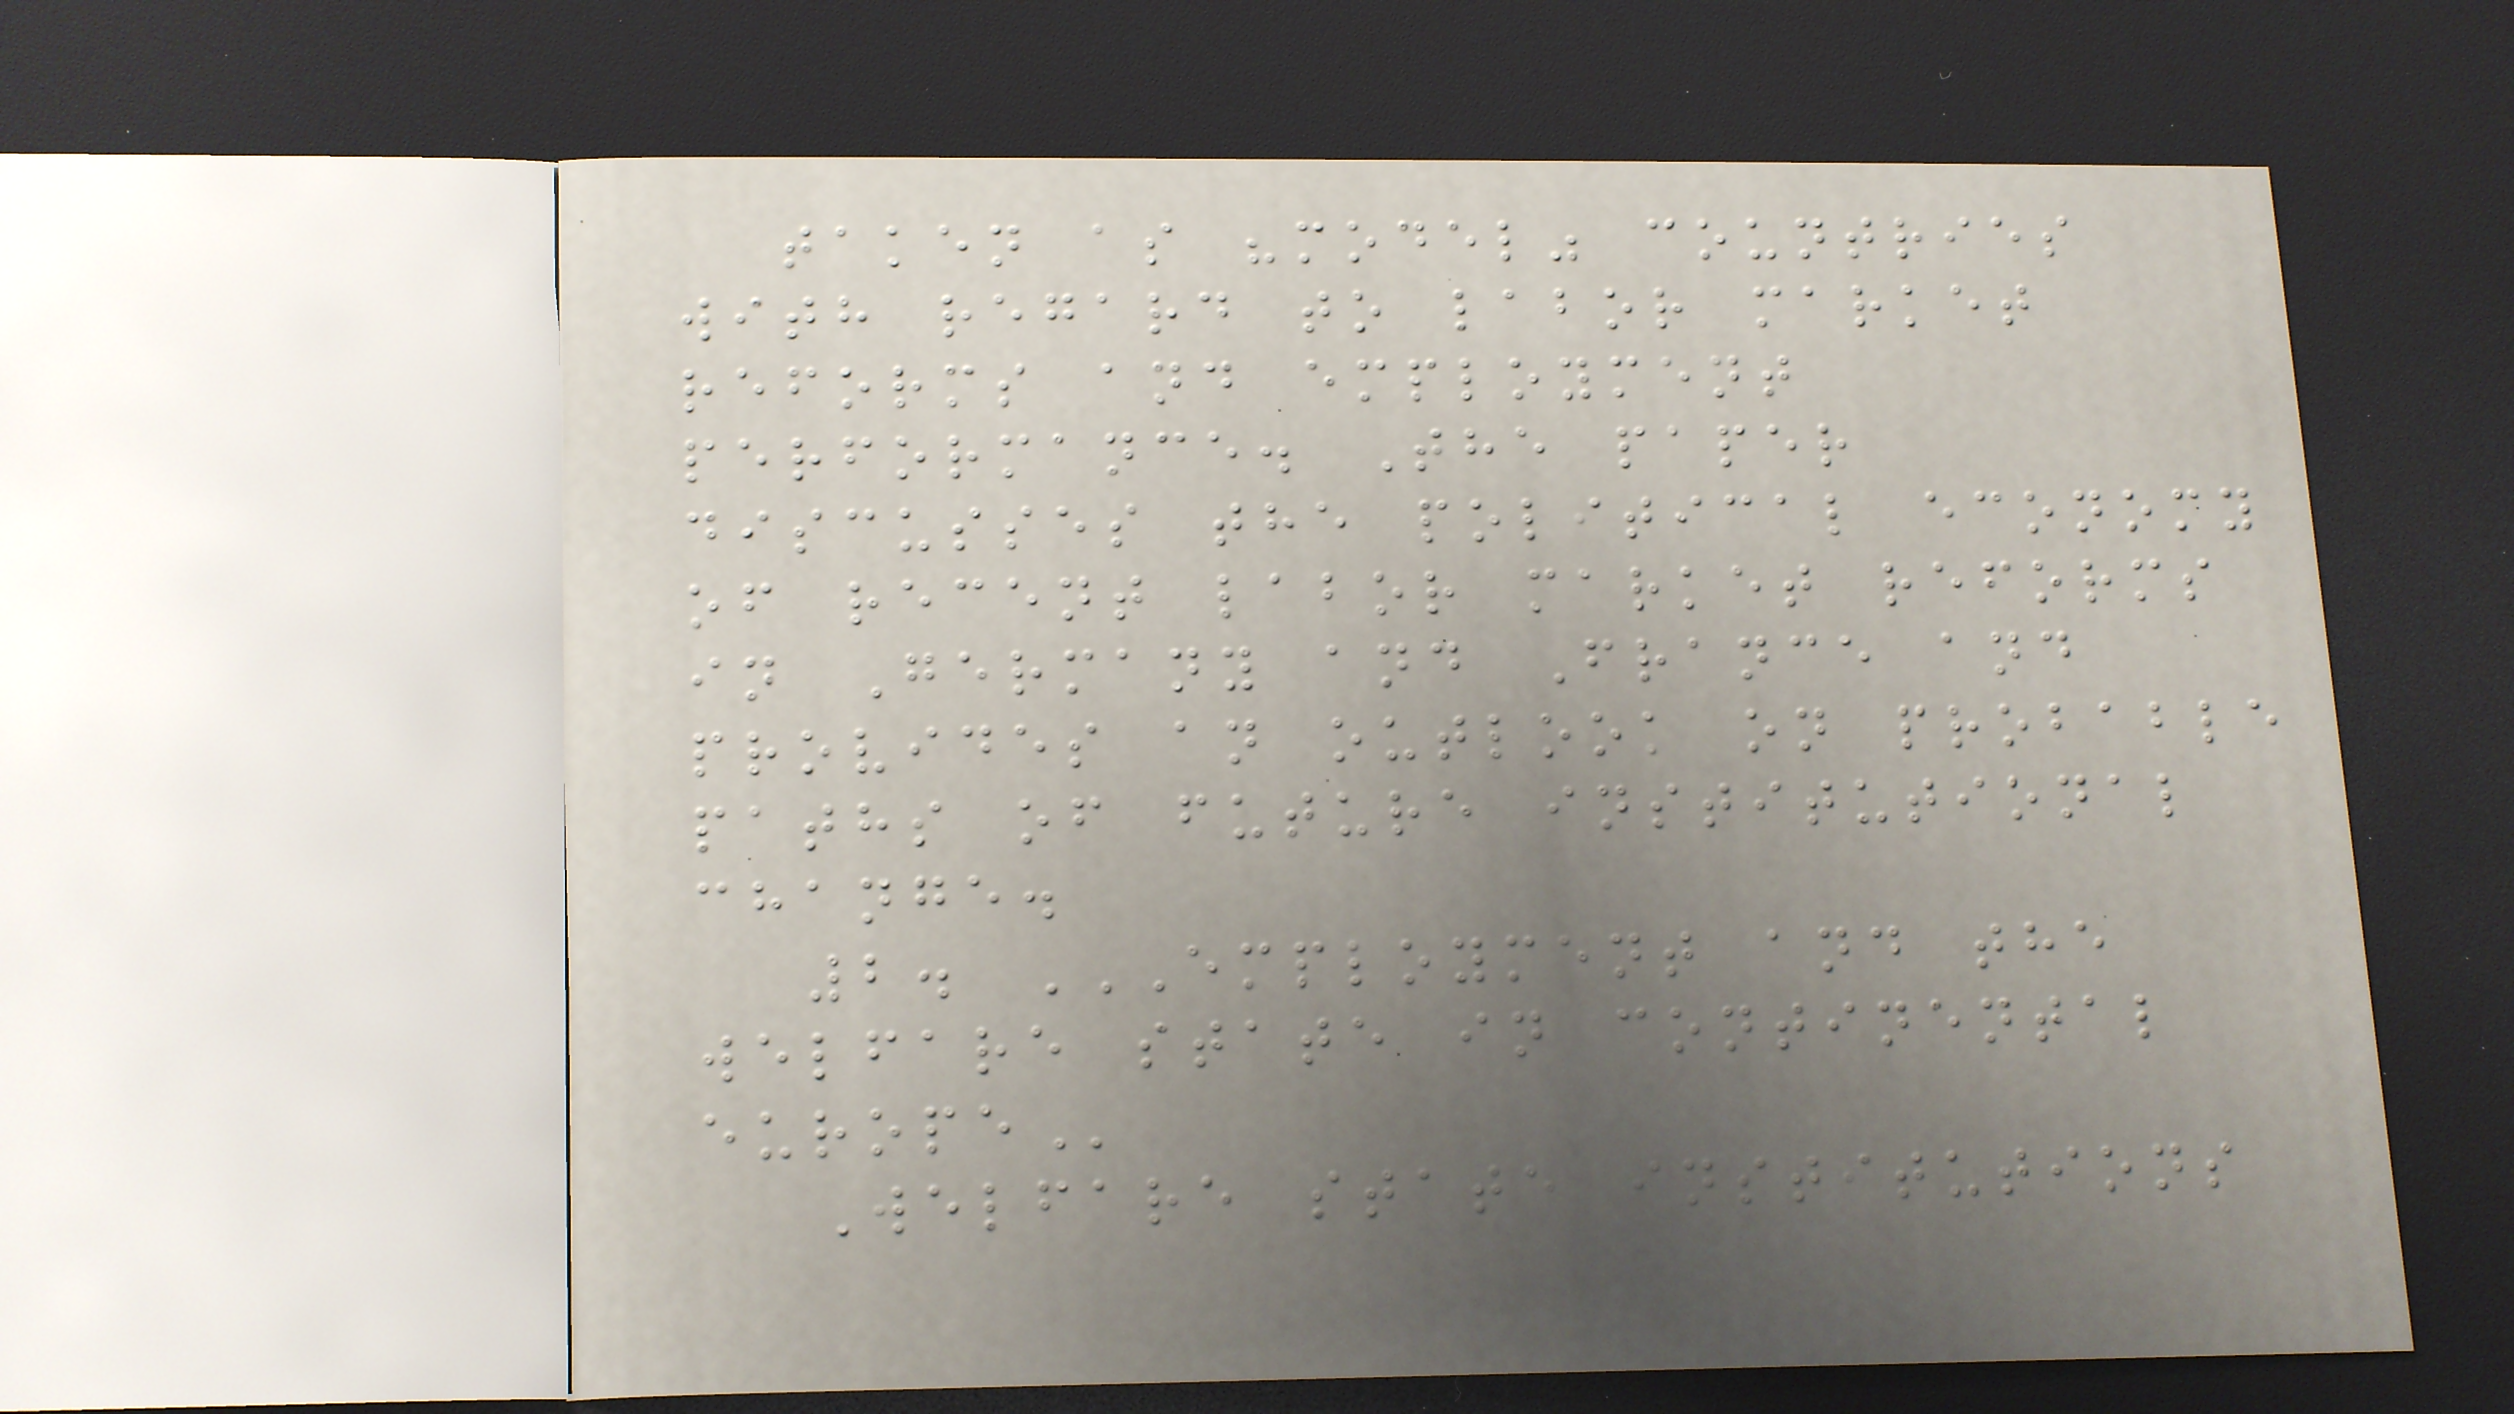taken as "model" countries
with regard to labor market
reforms and employment
performance. The paper
discusses the political economy
of recent labor market reforms
in Germany and France and
provides an outlook on probable
paths of future institutional
change.
2. EMPLOYMENT AND THE
WELFARE STATE IN CONTINENTAL
EUROPE
Welfare state institutions
